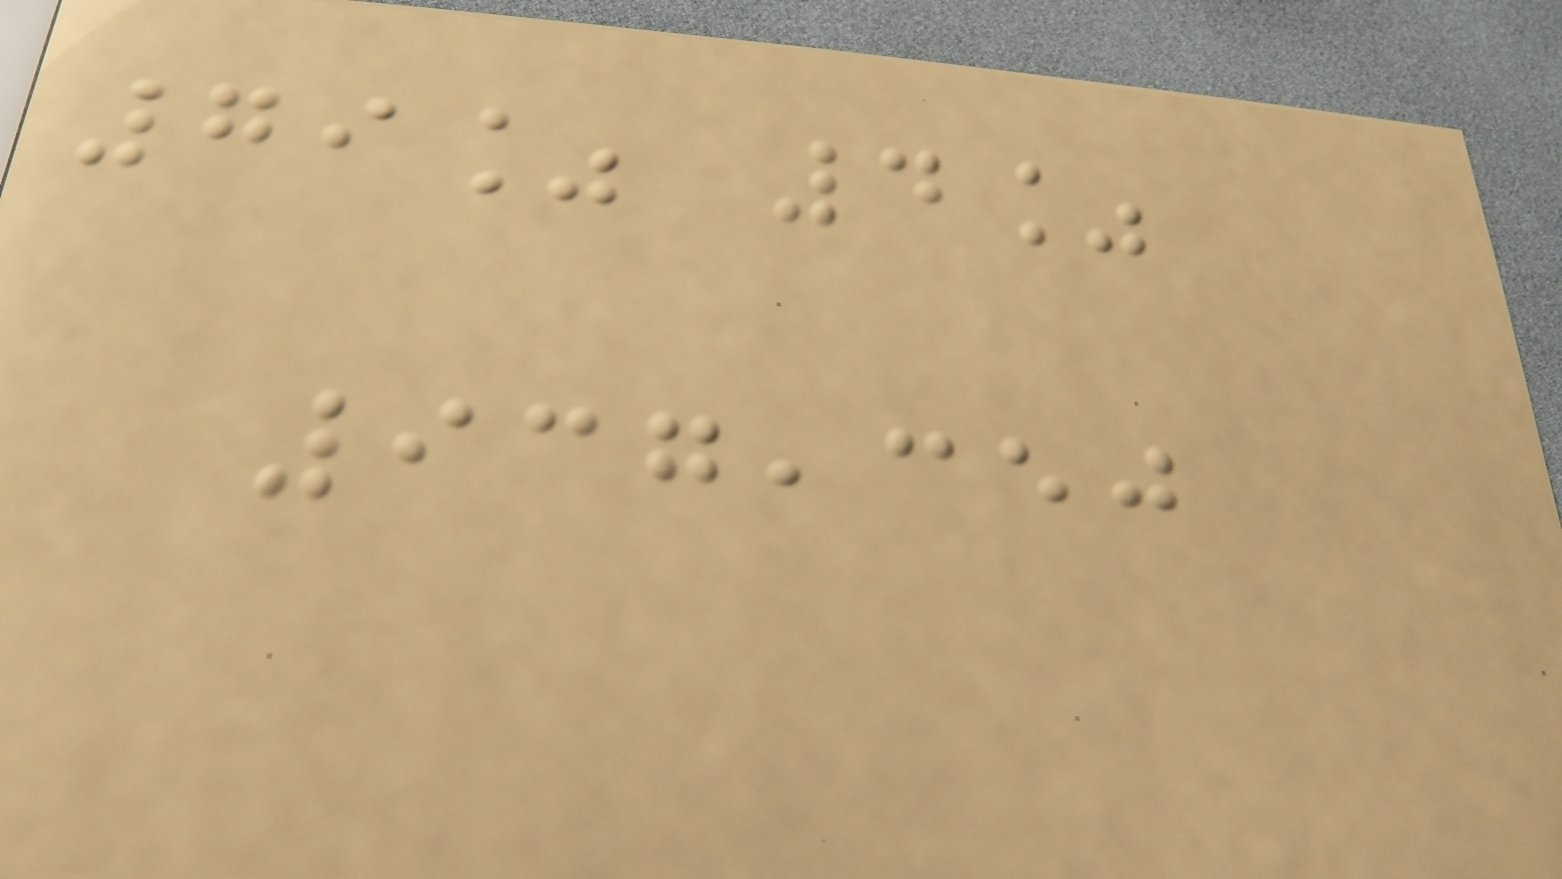79% 4%
937,350
